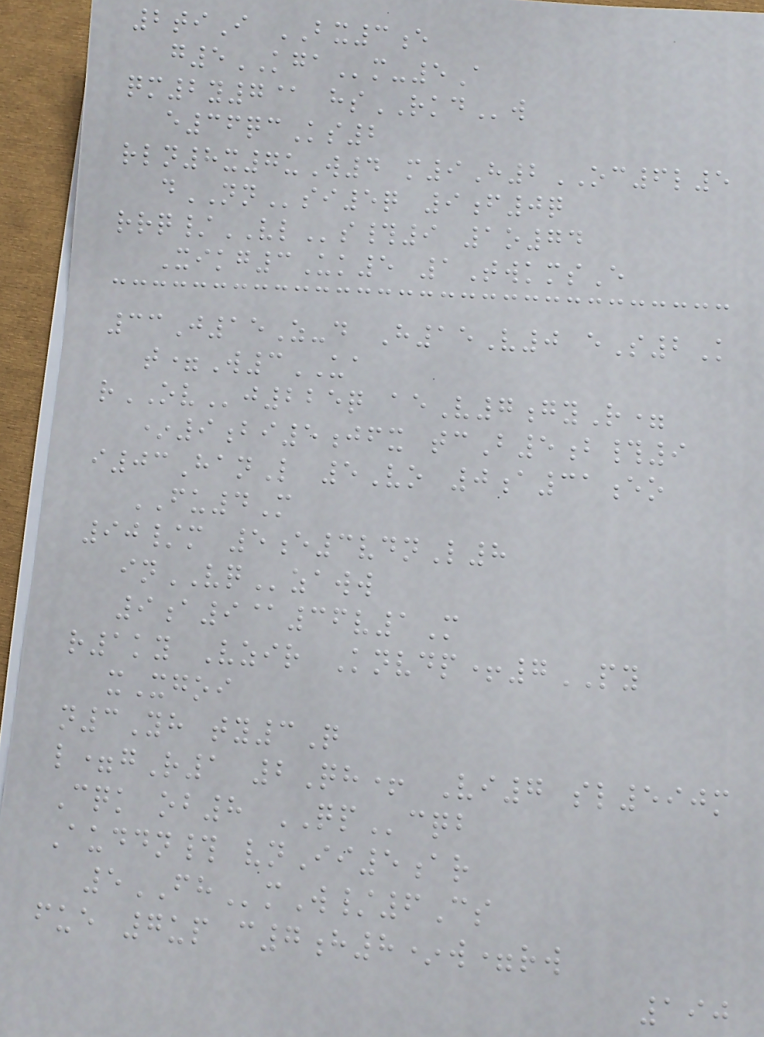2tiI BX3e
g5KGAm-5A
qm2y7@ hsRKDw
e36qcKs2
rln8x7uW4 m9H2OC6l5
dNNsi5q 9f0q
rrq/VLs#9 1o74
Xikg3Uk5 1TwkmsE
33J15Z-d H15V0 eS2K
t=W3UA
rOVj225q aeV7gyR=
*9bi5jfx tcB5b#9
i03HanL 5Vo 0a31eo
FU4M
90/m 5e3vdnL8
inVQzaww
9a9@36v1M
r1ky Vzir Knvdp+7PY
xXgoi
n3Yh ty3Q
l=gR1 2Qh+ Vi7 sl590m
Cqk ob8 QPcqb
Auddn# vnIi5ar
5FHmW/6Cs
fue 7up c7h8*w=rw
190
